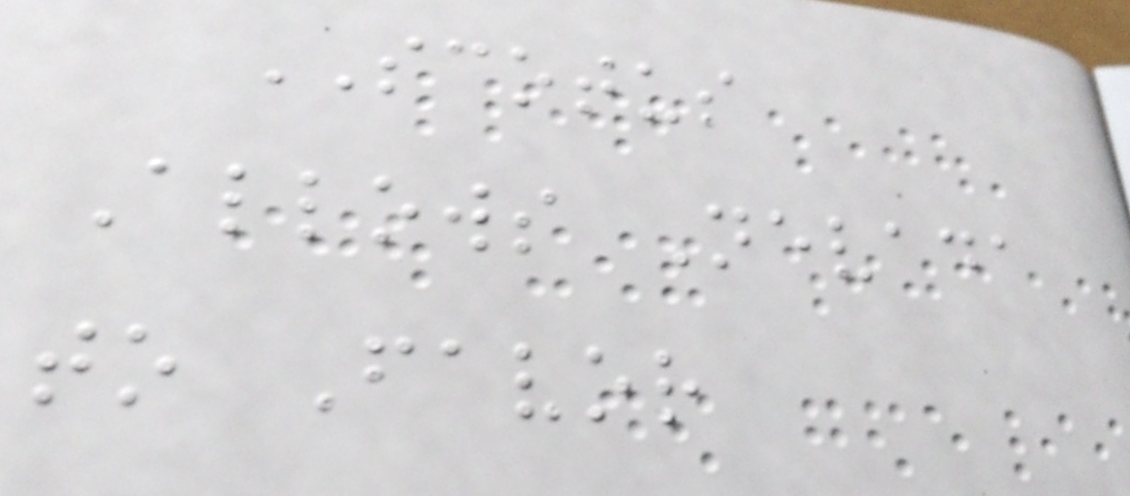SCOTUS
Allows Nevada
to Favor
